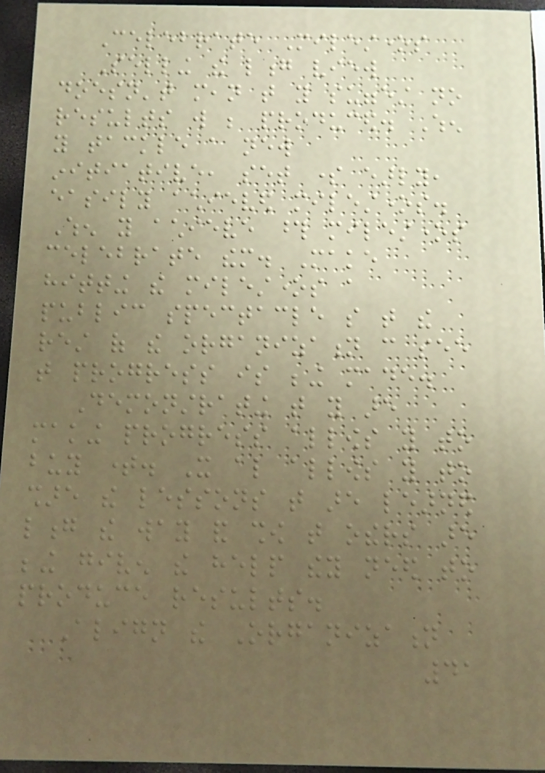Celebrate Milestones
Selling the long view
doesn't mean that you suggest no
results will be produced. When
you tackle a new
initiative, set some early,
easily achieved milestones.
When you achieve those milestones
celebrate them. Make
hitting the milestones a
public spectacle so that the
rest of the organization can see
that progress is being made.
Demonstrating that you are
making progress allows you to
buy time. It also allows you to
share the lessons that are learned
long the way and show that others are
being given the help they need to
produce results.
Align the Organization
41
